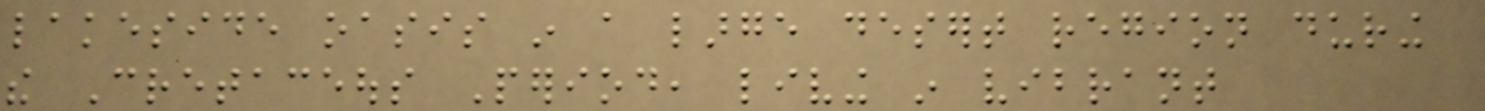lakeside oasis in a large desert region during
the Cretaceous Period, living in vibrant
